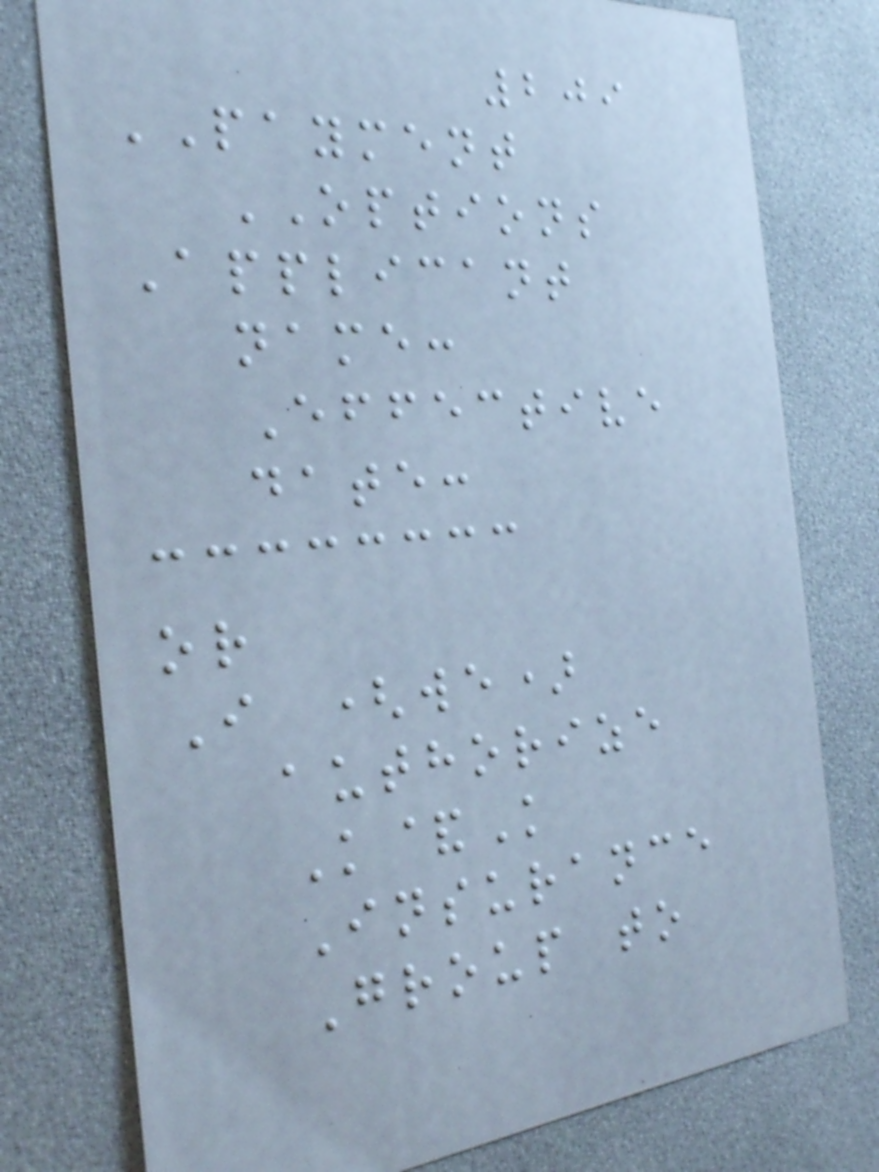209
PAYMENT
OPTIONS
Applicant
name:
Effective
date:
or
I (we)
authorize
K&K
Insurance
Group to
